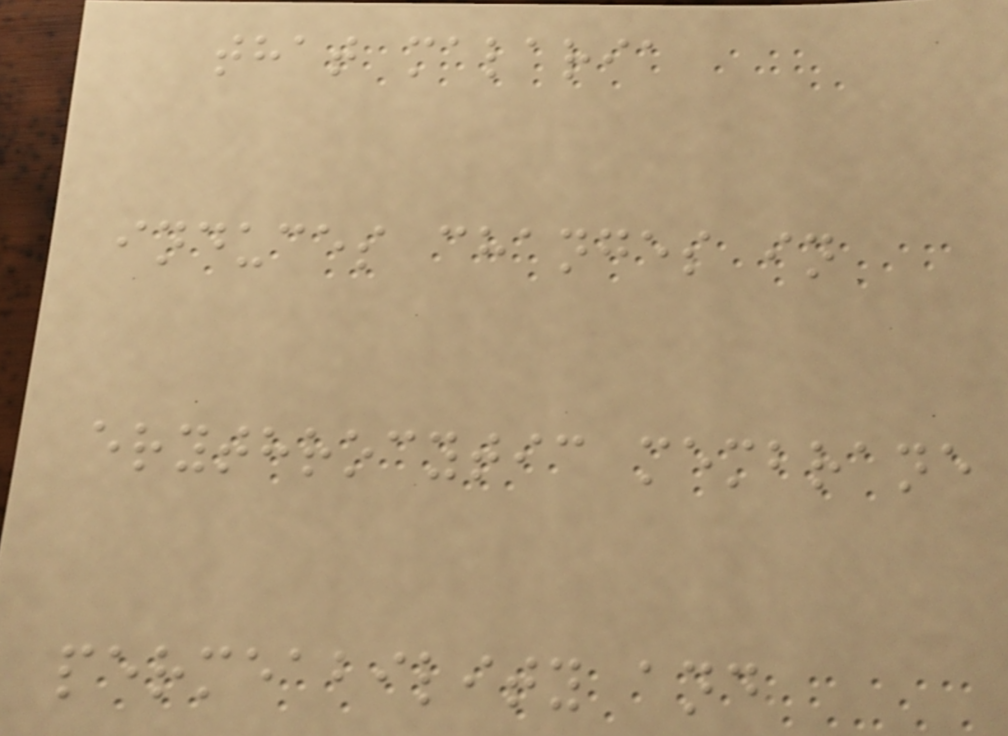that malaria
induces changes in
erythrocytic membrane
permeability and
